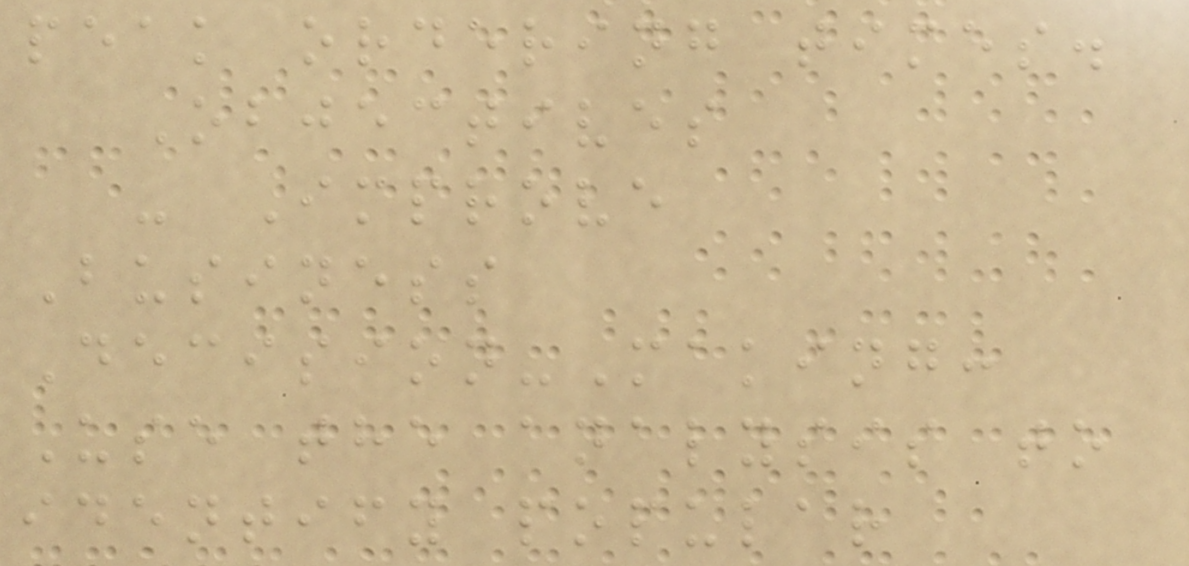peak ordering times.
Objectives
- Improve
Business
Decision-Making:
Use the analysis to
identify popular
